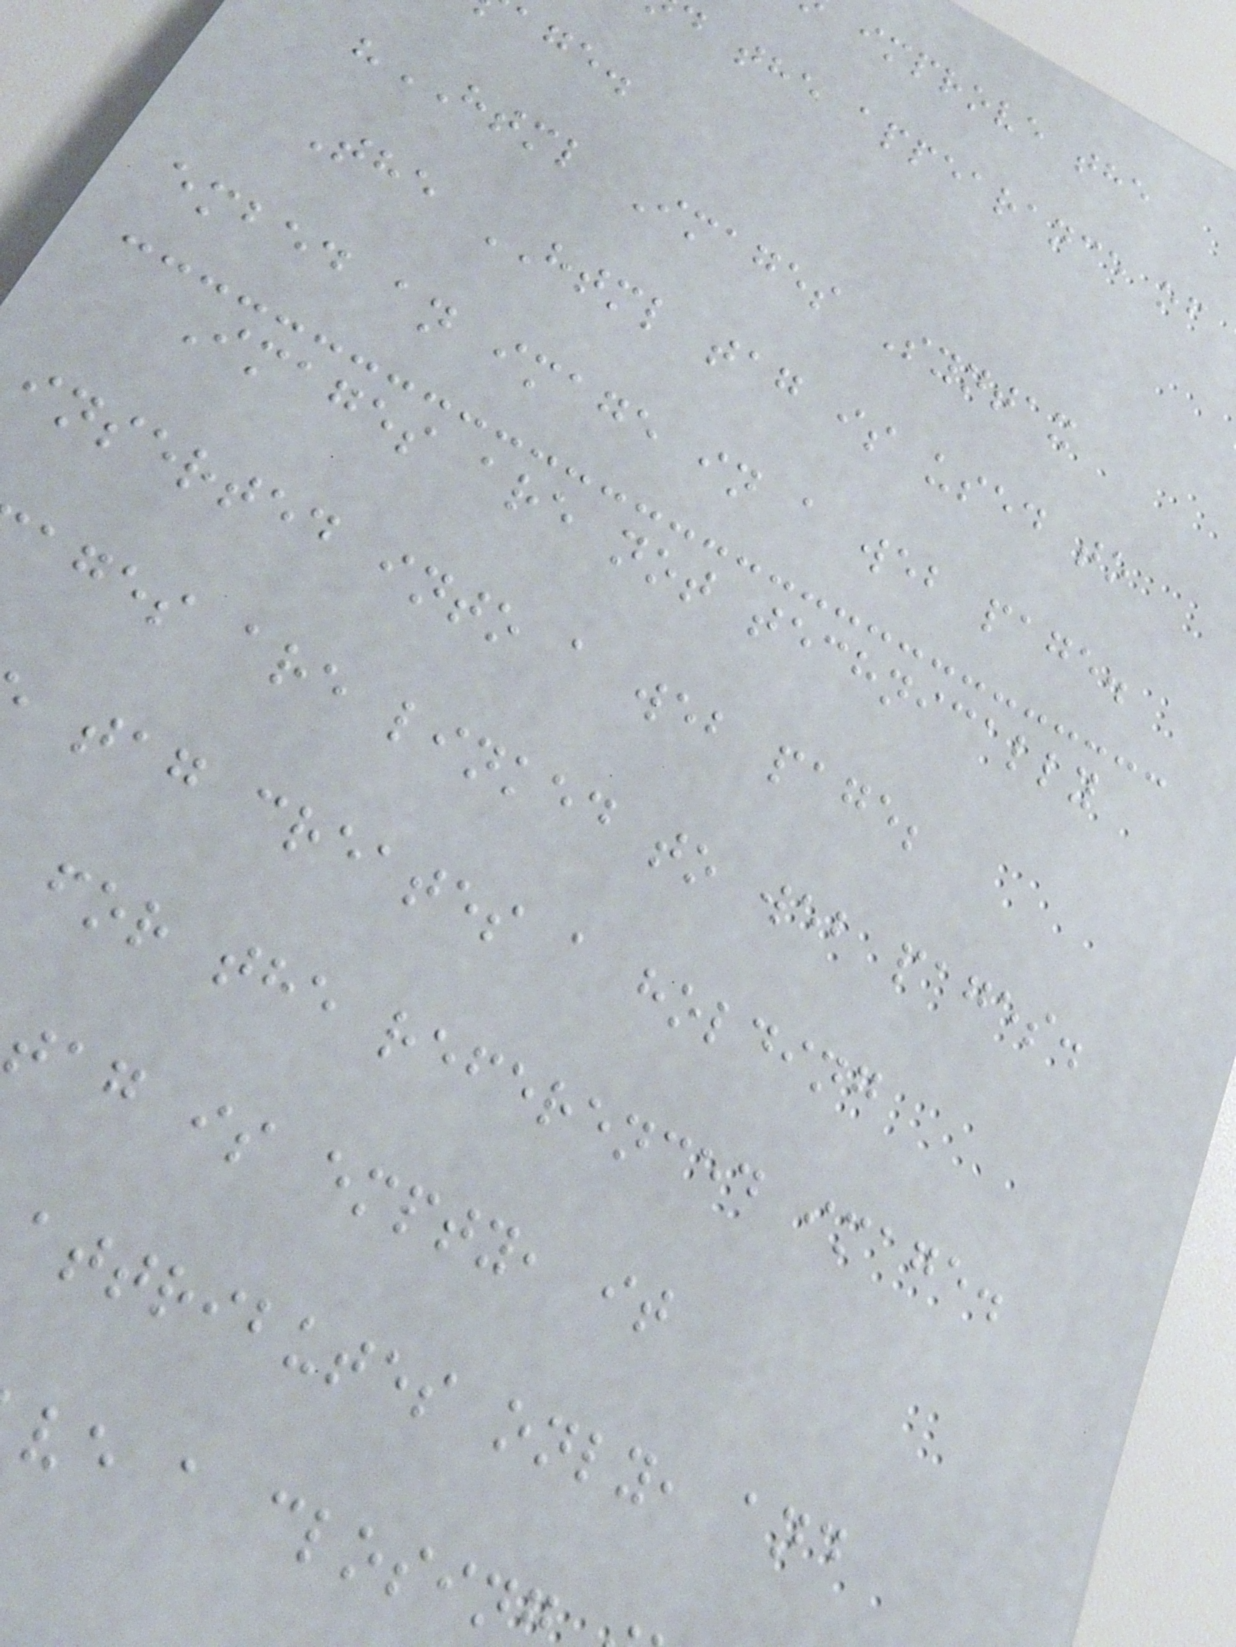improve the
d the appearance of
age.
"HTML Images Syntax
The HTML tag is used to
embed an image in a web page.
Images are not technically
inserted into a web page;
ages are linked to web pages.
tag creates a holding
for the referenced image.
tag is empty, it
attributes only, and
ve a closin
